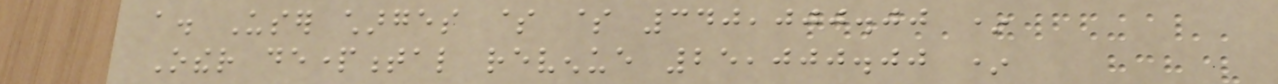a. User charges $ $ 340,000.00 *
Other departmental revenue 25,000.00 *
